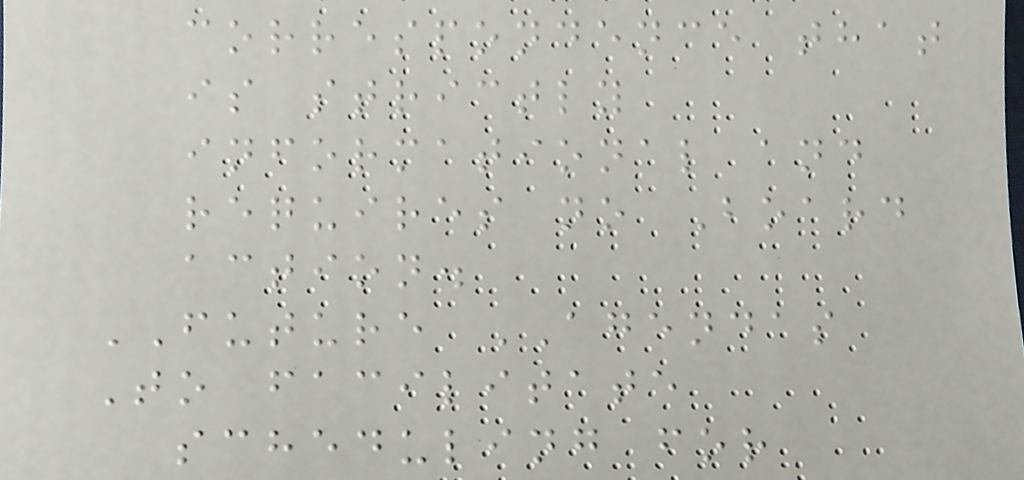correspondence that
is strictly
informational and
requires no Board
action.
FUTURE AGENDAS
To facilitate
scheduling for
